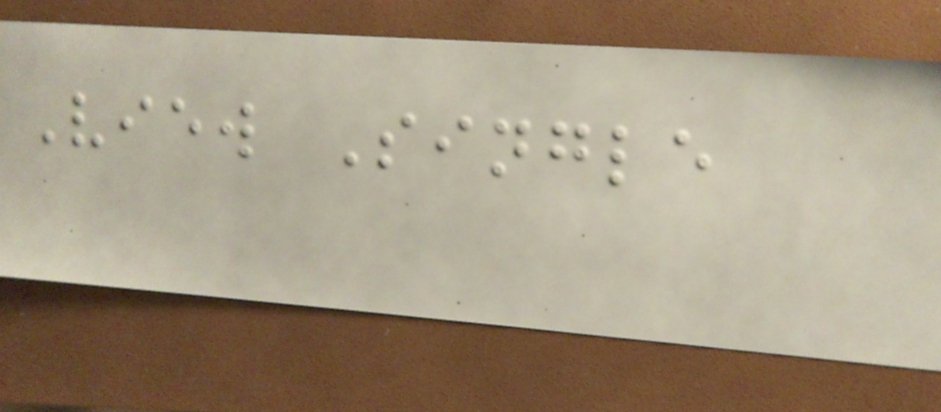View Single
